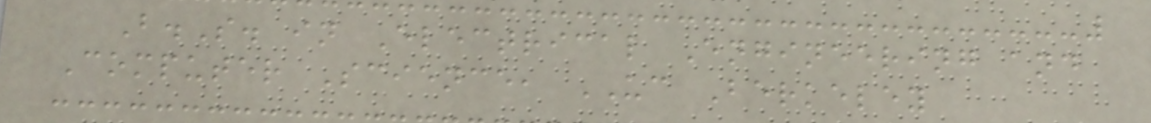B.S. in Electrical Engineering and
Computer Science, UC Berkeley
